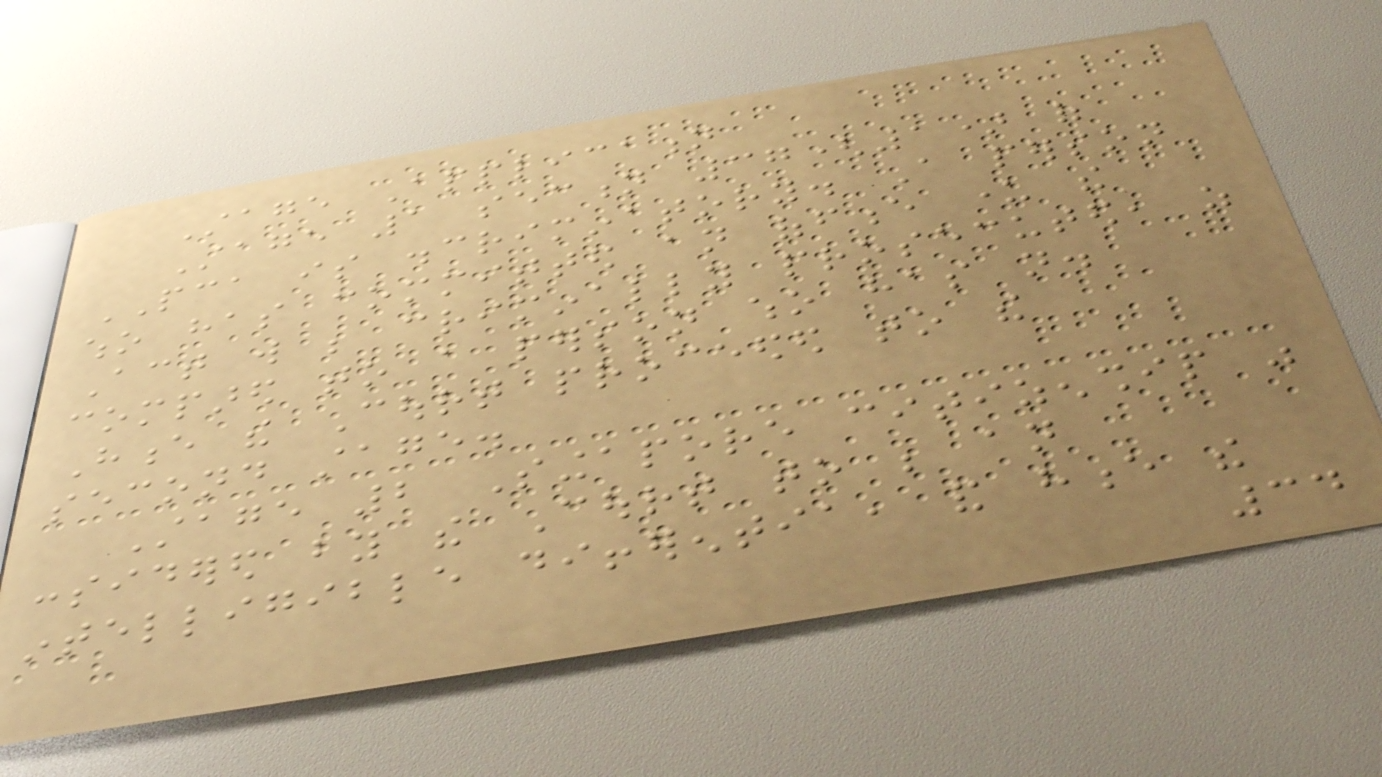Stage Application
Stage 1 section 37(1) of
PCA is discriminatory. A person
who has committed an offence under the
Act will be criminally prosecuted, as
compared to a person who has not.
Hence the Court proceeded to the
second stage.
Stage 2 Singapore citizenship was
considered by the Court to be an
intelligible differentia, and hence the
34
